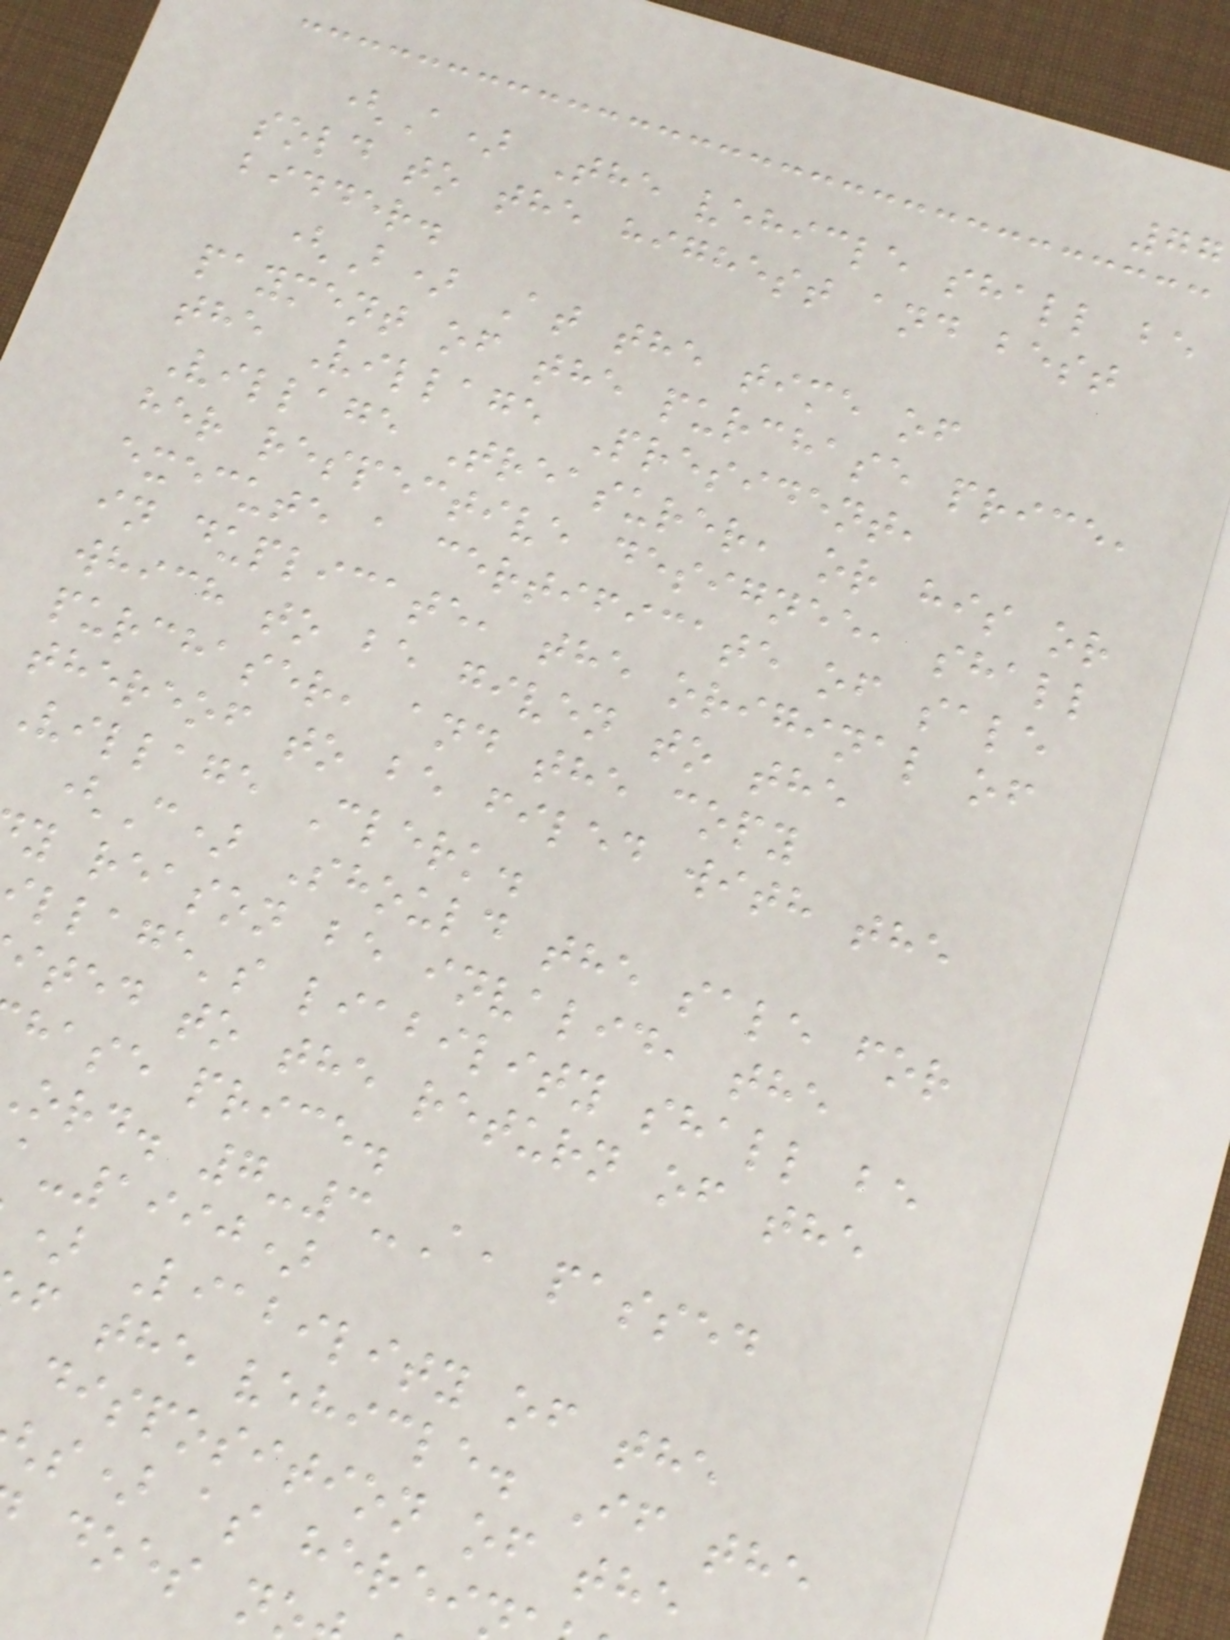77
(A) The vehicle shall be
sold to the highest and best
bidder.
(B) At the time of
payment of the purchase price,
the Village President,
Village Treasurer, or his or
her respective designee, shall
execute a certificate of sale
in duplicate, the original of
which to be given to the
purchaser, and the copy
thereof to be filed with the
Village Clerk.
(C) Should the sale for
y reason be invalid, the
llage's liability shall be
ited to the return of the
hase price.
ord. 7-3-A, passed
-1990)
) Liability of the
f the vehicle. If the
disposition of the
s) as herei
